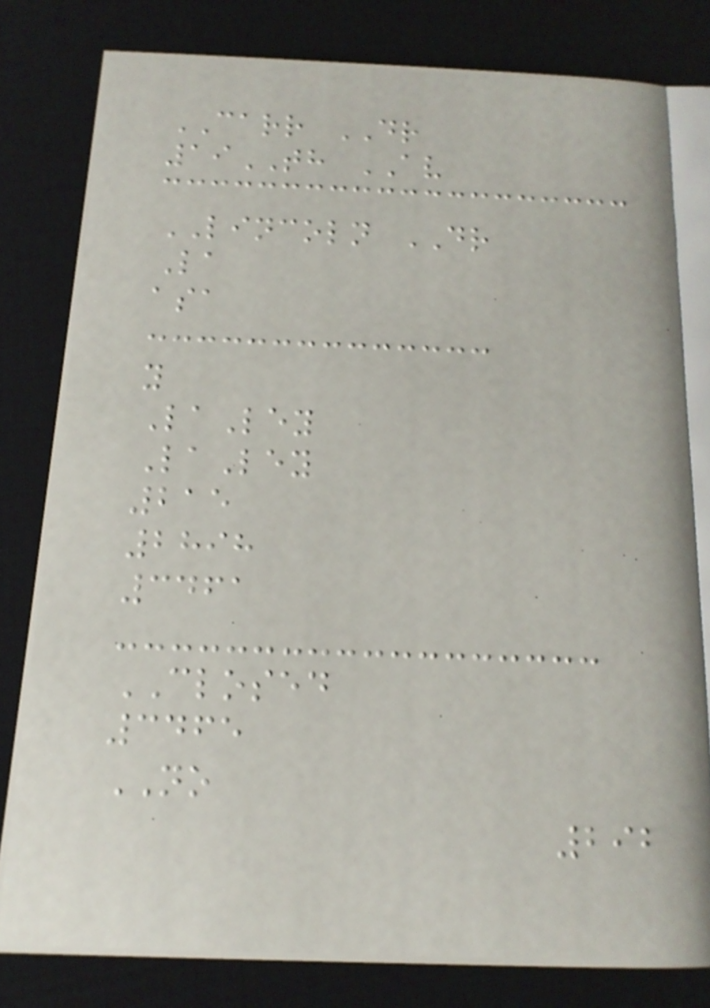CARR DR
19TH AV
LINCOLN DR
La
asa
y
LaLey
LaLey
215
2898
3461
CLOSED
3465
NO
292
